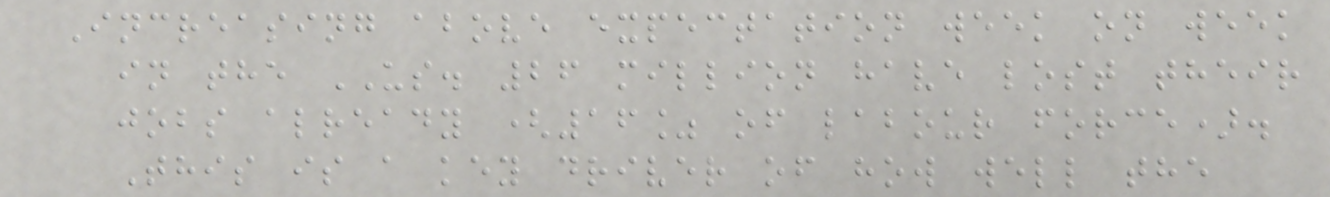Increasing above expectation week on week
in the US. 26 million have lost their
jobs already (16% of labour force).
This is a key driver of how well the
